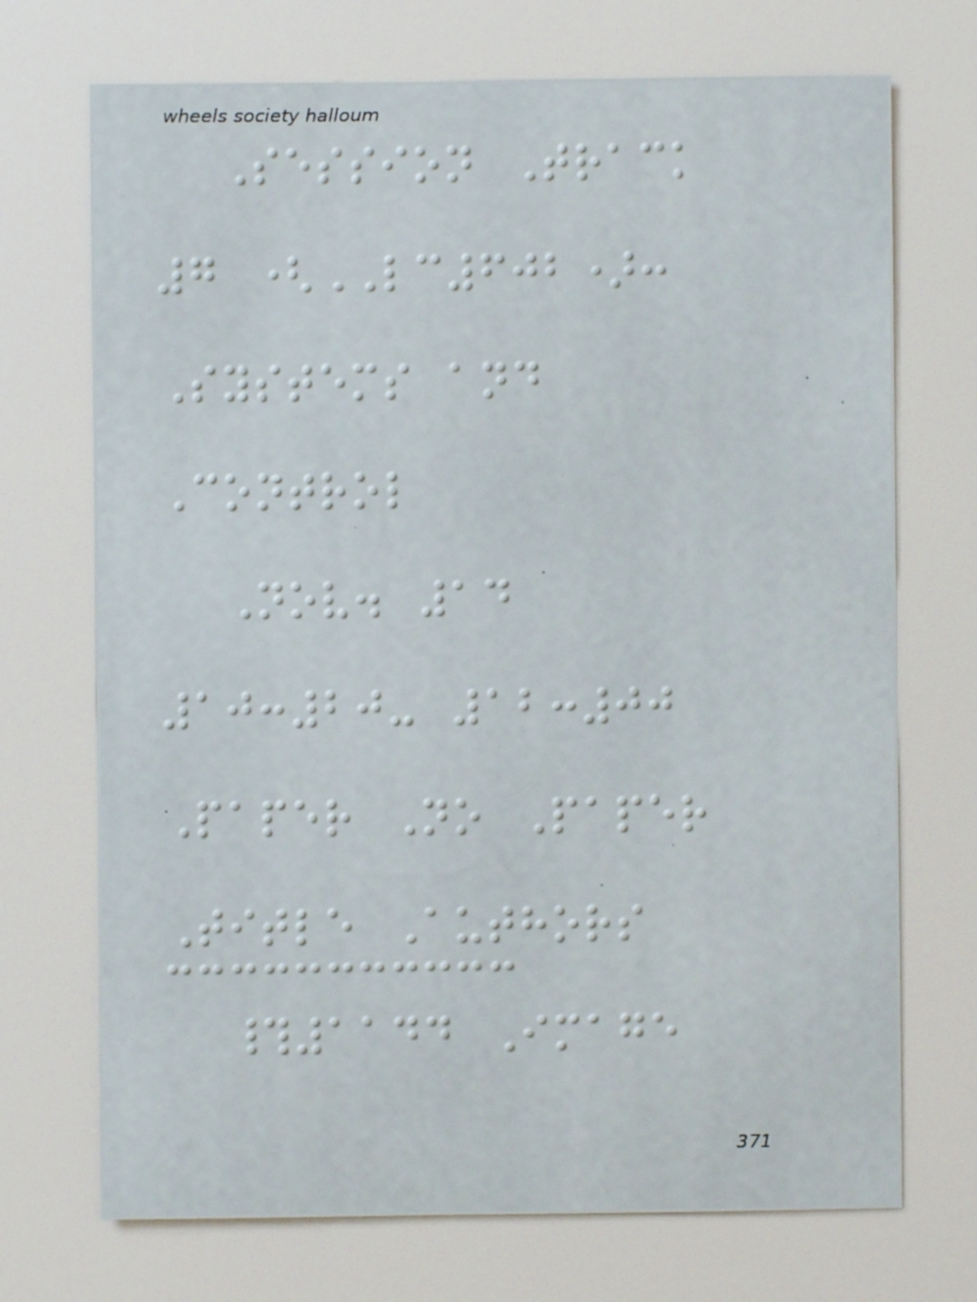Session Track
7 (LC602):
Systems and
Control
Nov. 14
10:20- 12:00
Paper No Paper
Title Authors
#1144 Image
